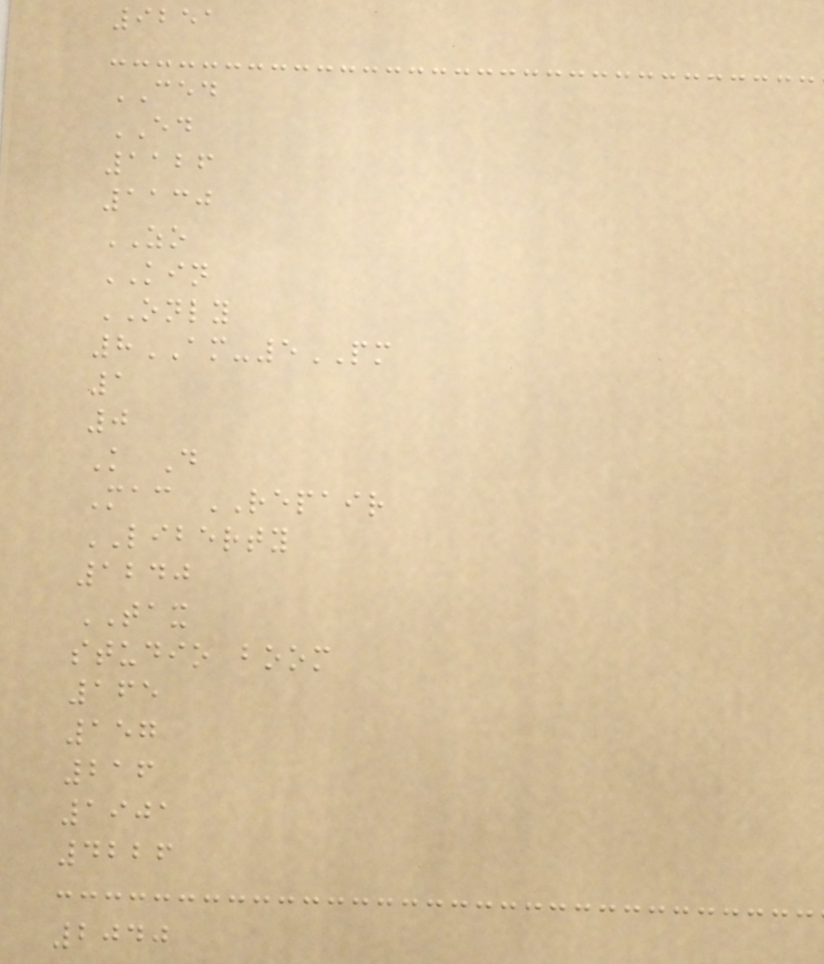9251
CED
ED
1126
1130
ZO
KIN
ONLY
8AM-5PM
1
0
K D
Mac REPAIR
LIBERTY
1240
TAX
studio boom
165
157
216
1901
4226
2040
